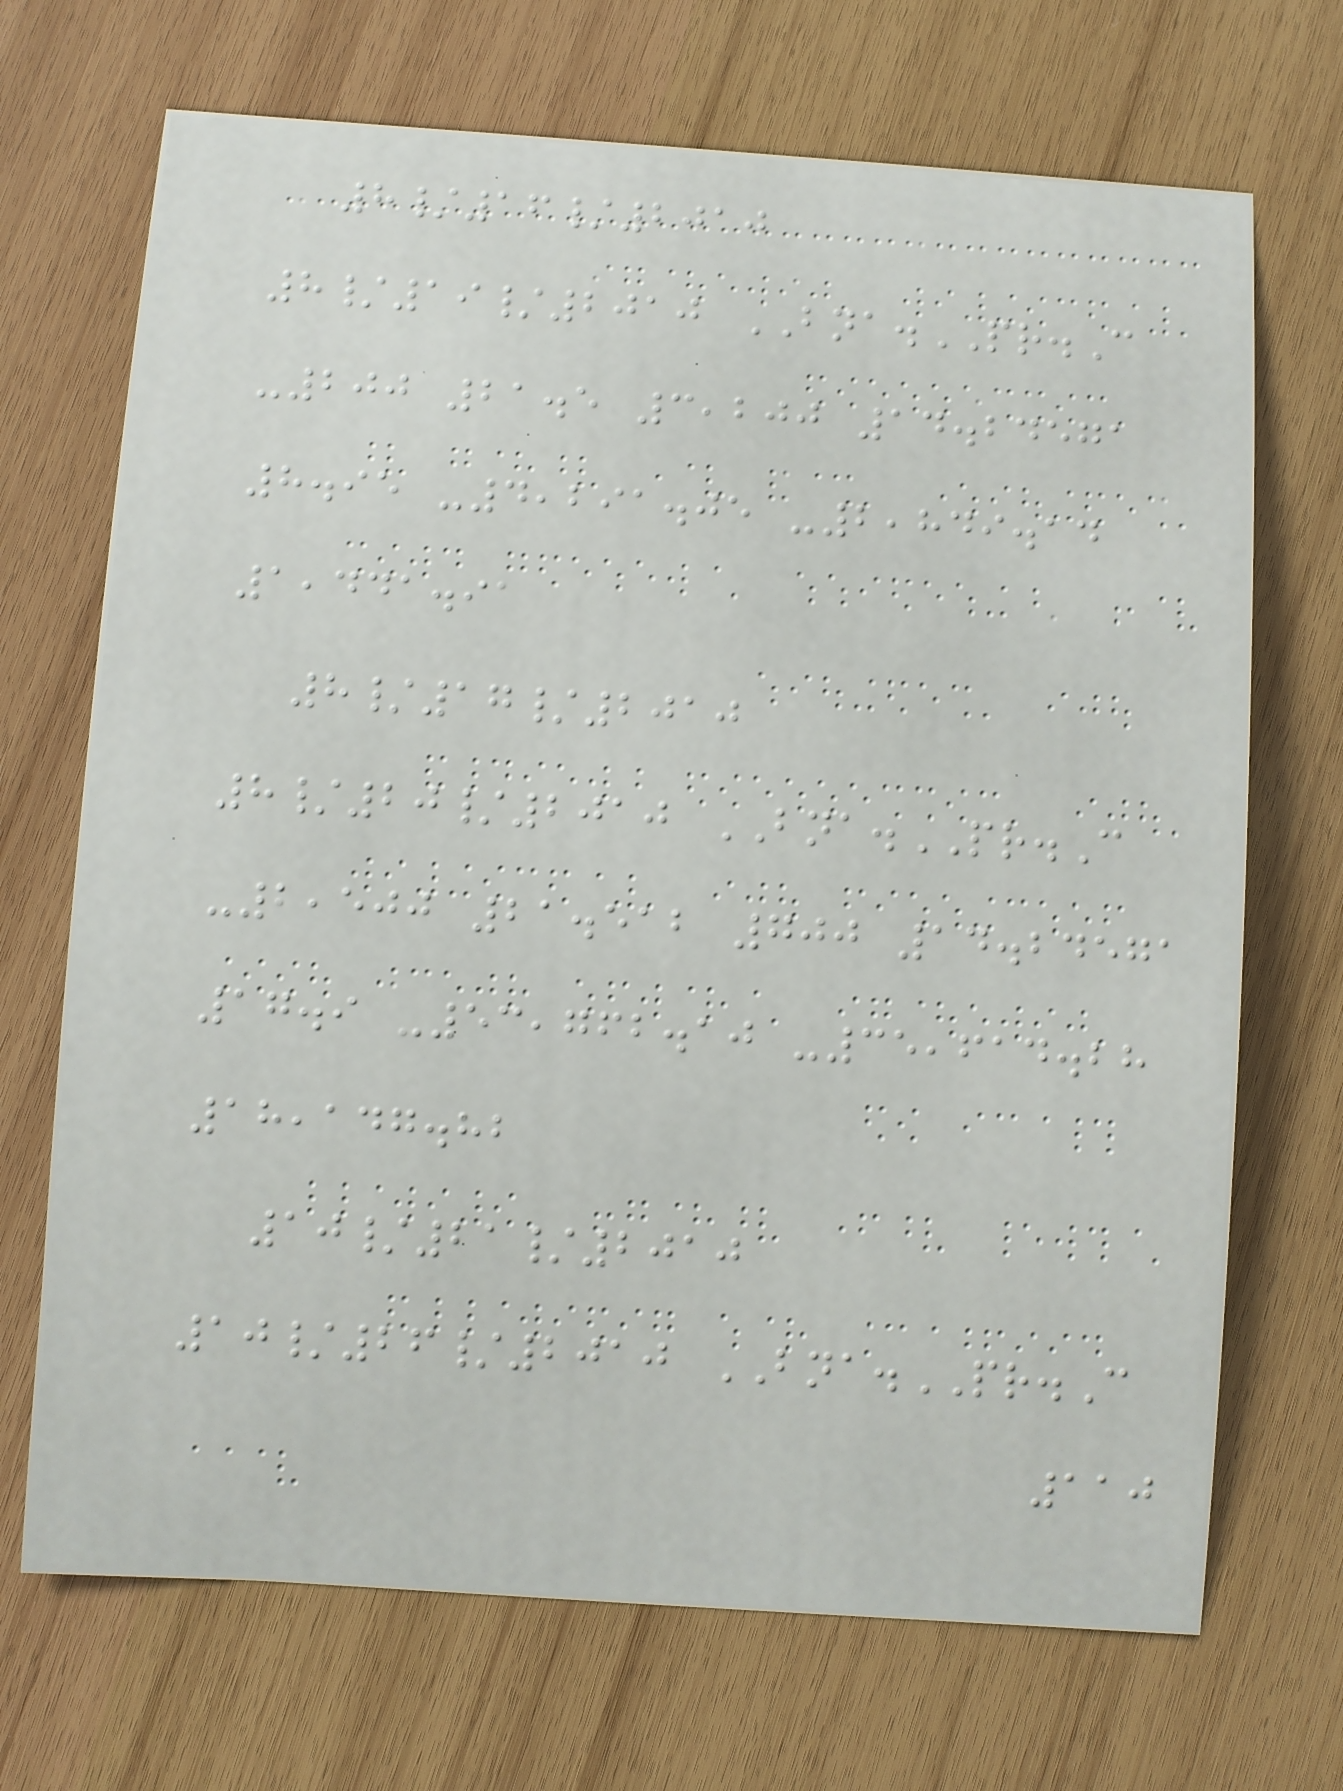8/16/2010
8/19/2010 BNA.PR.C
-200 21.5 3,200 14.24571
8.95 -4,291.05 -2,849.14
1,441.91
8/17/2010
8/20/2010 BNA.PR.C
-2,500 21.512 700 14.24571
17.9 -53,762.10 -35,614.28
18,147.82
10/21/2010
10/26/2010 BNA.PR.C
110
